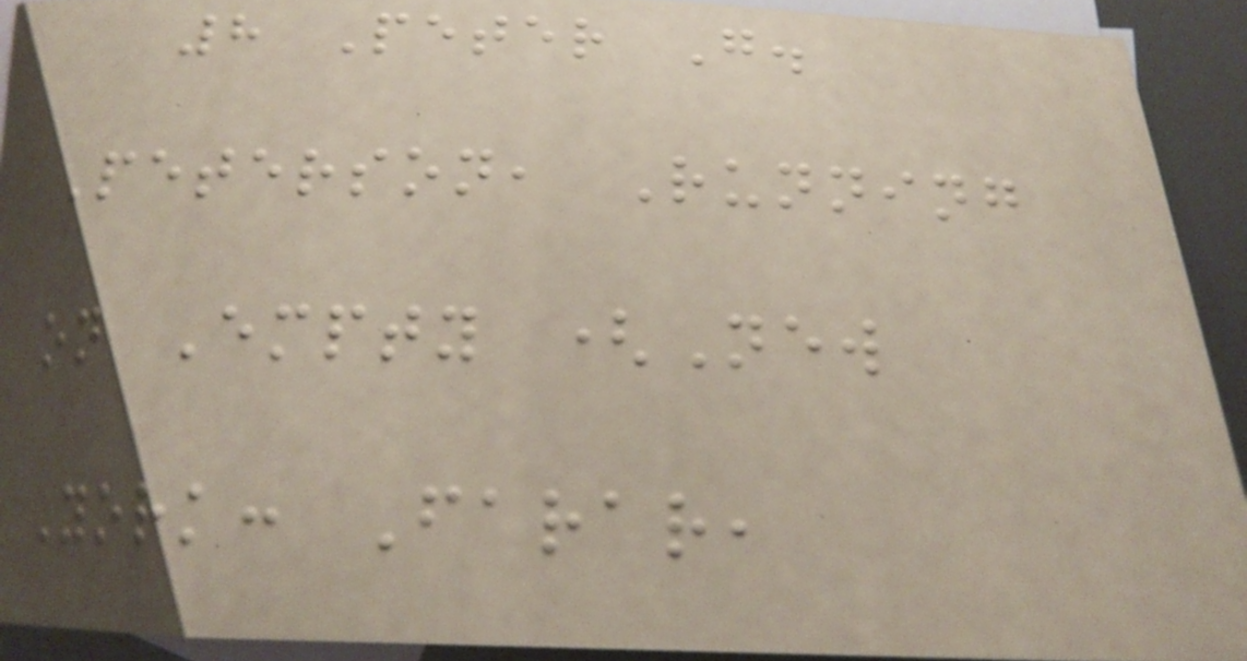8 Peter G.
Peterson, Running
on Empty (New
York: Farar,
